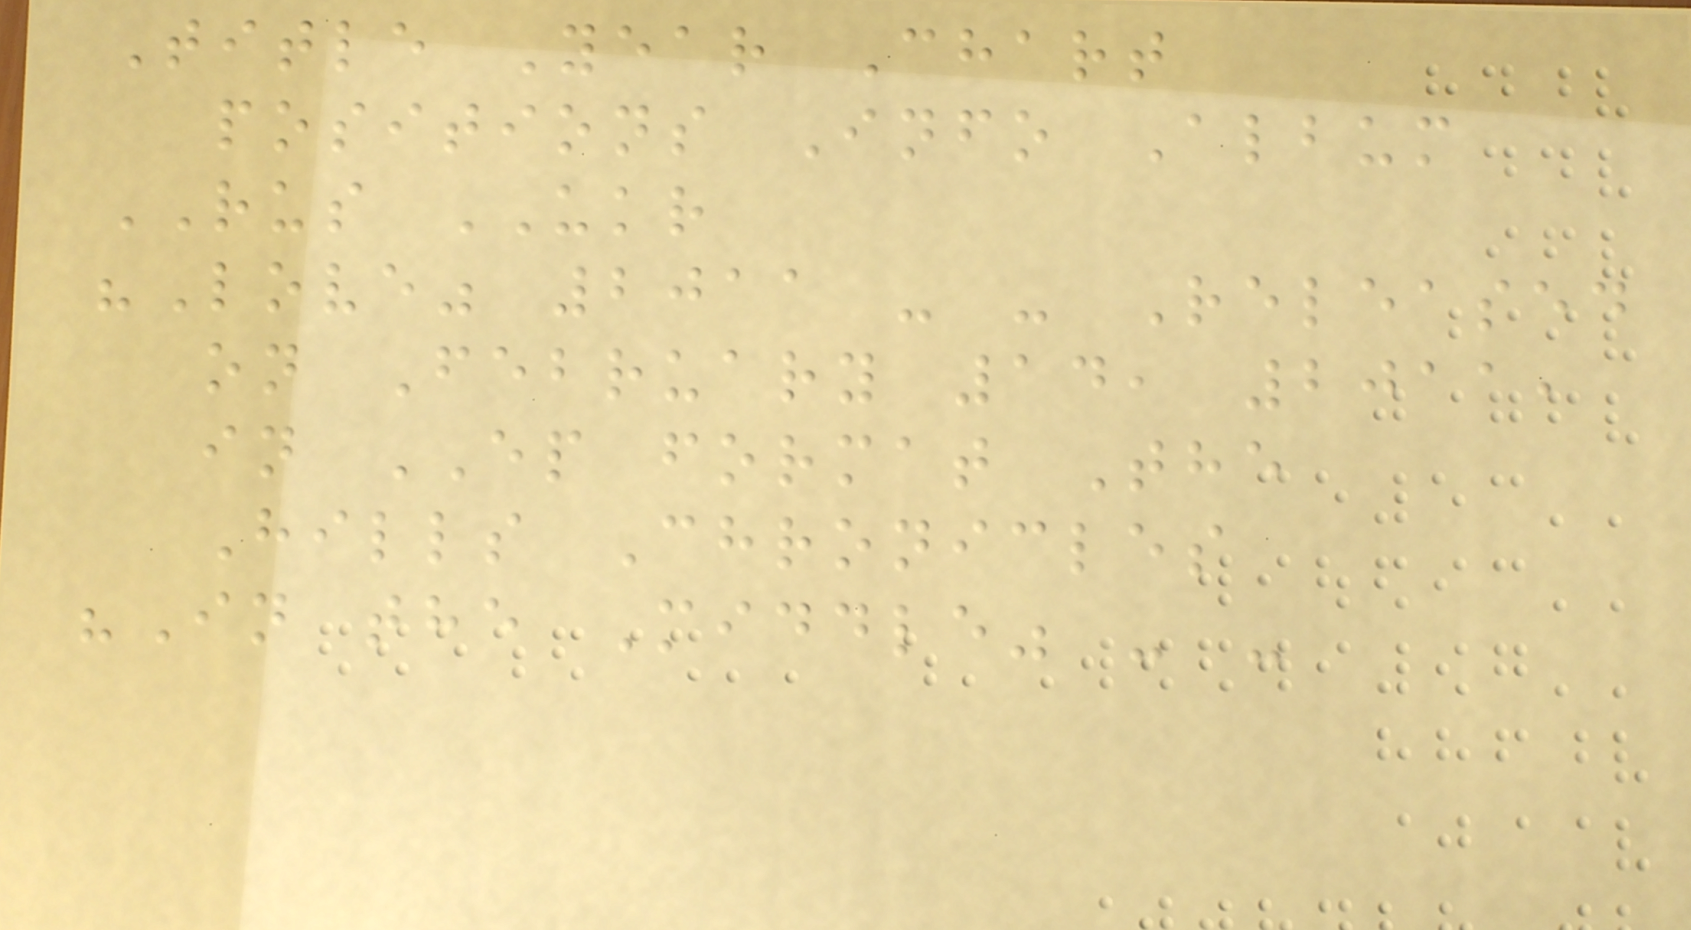Title Year Chart
positions Info Album
RUS UKR
"Love" 2011 - - Released
on February 14, 2011,
in EP format The
Hills Chronicles
"In the Middle" - -
